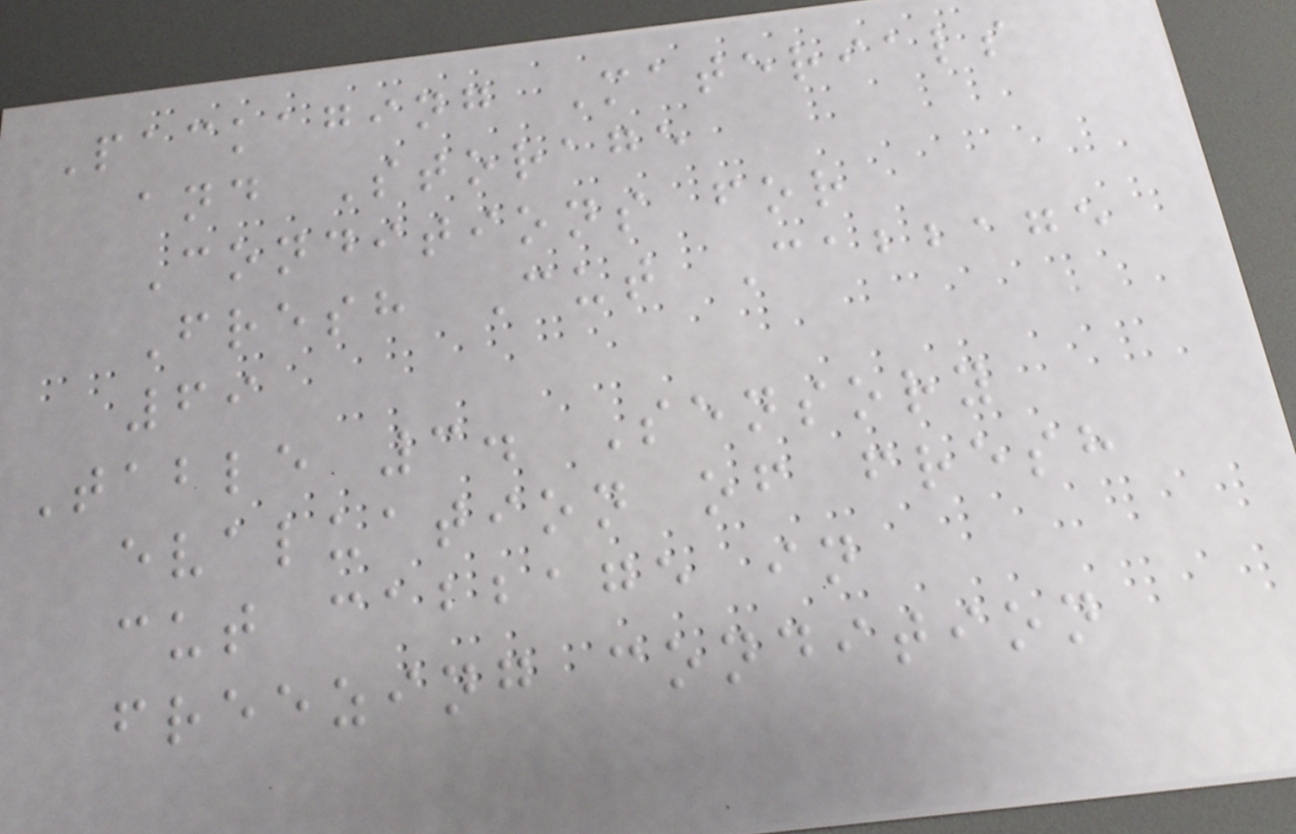Packaging Materials
and Storage
Conditions for
Fresh Cut Cabbage
69
Table 3. Sensory
evaluation of fresh
cut cabbage in
freezing condition
